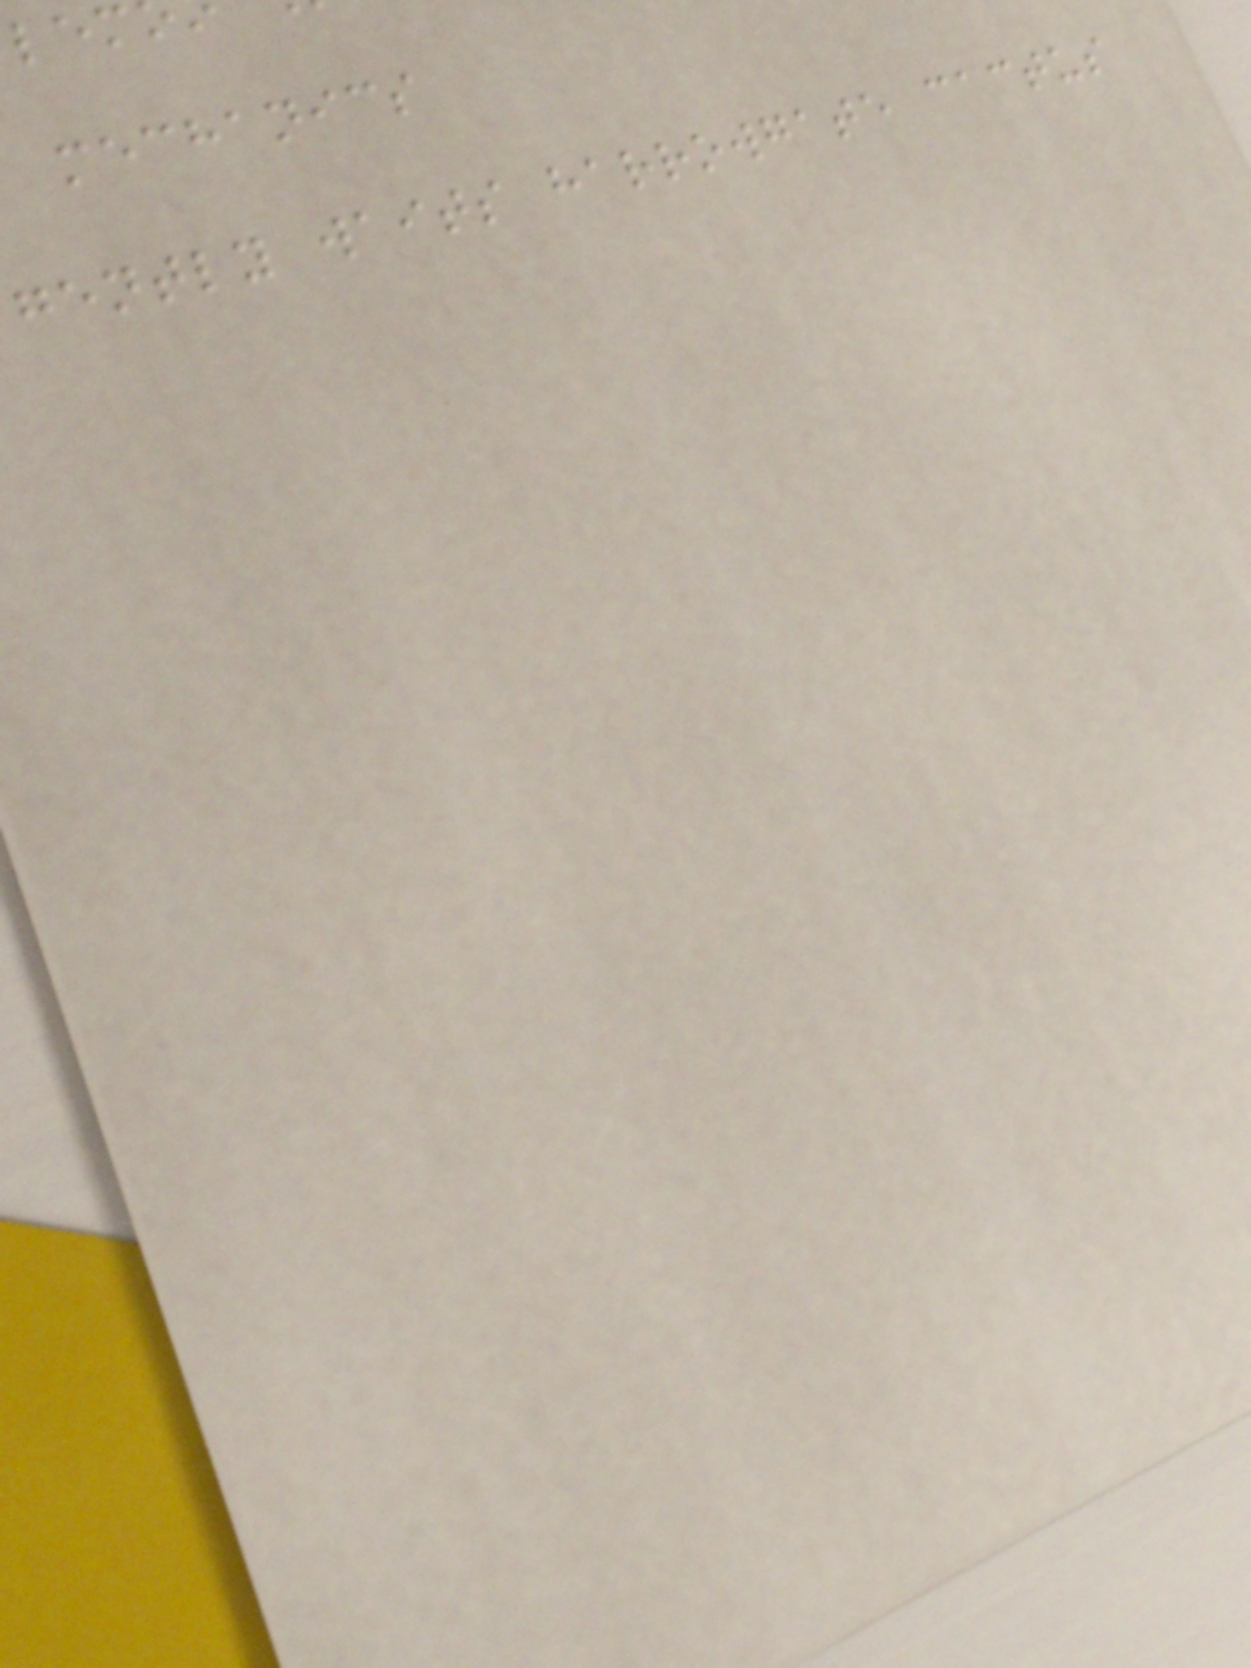mechanics
gently waits harrowgate cactus
